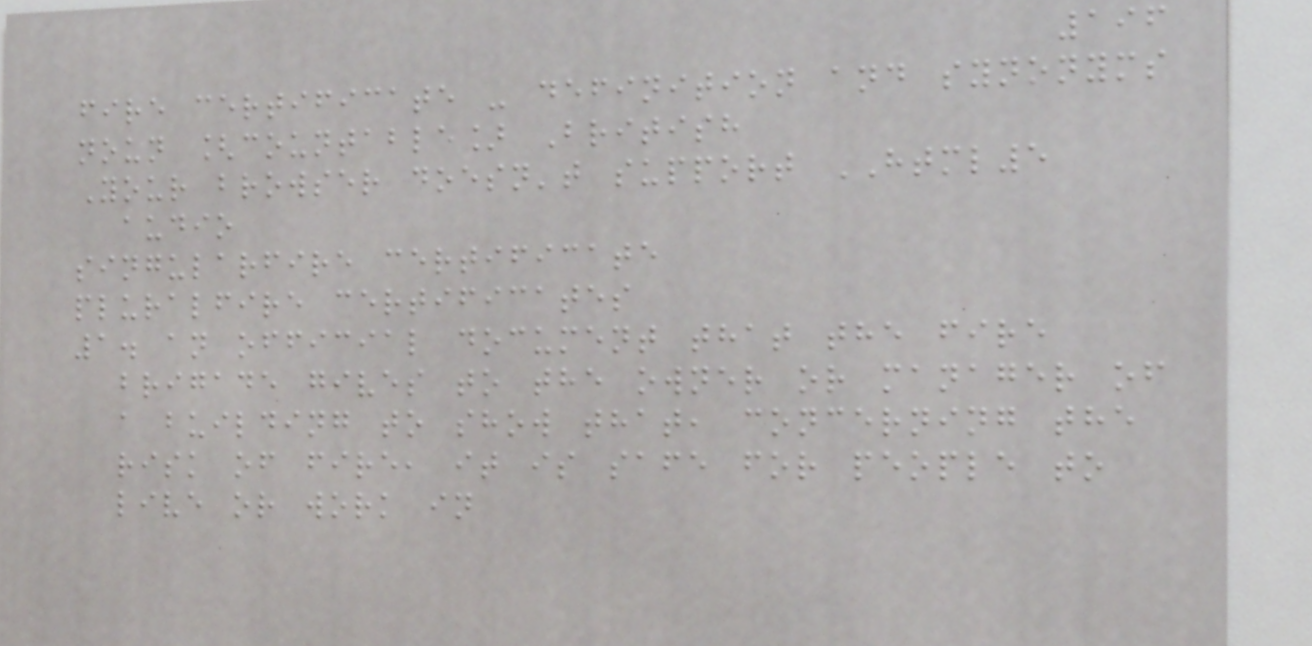196
fire certificate - definition and synonyms
noun [countable] British
Your browser doesn't support HTML5
audio
singularfire certificate
pluralfire certificates
1. an official document that the fire
brigade gives to the owner or manager of
a building to show that, concerning the
risk of fire, it is safe for people to
live or work in
